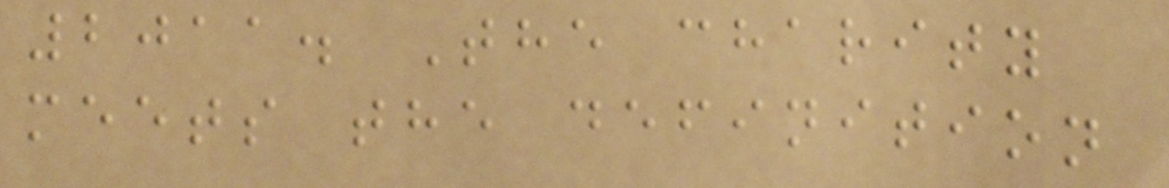2011. The charity
meets the definition
